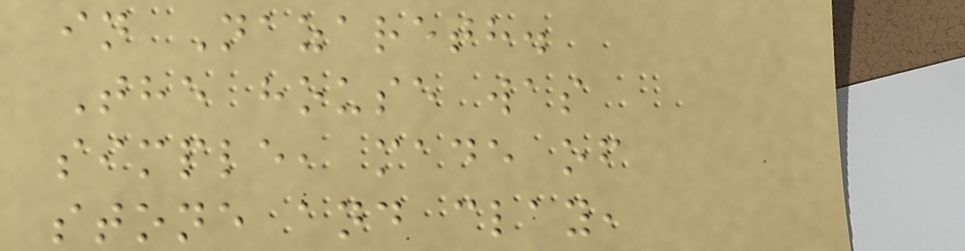in Nazareth.
The house was
simple, made of
stone and clay,
